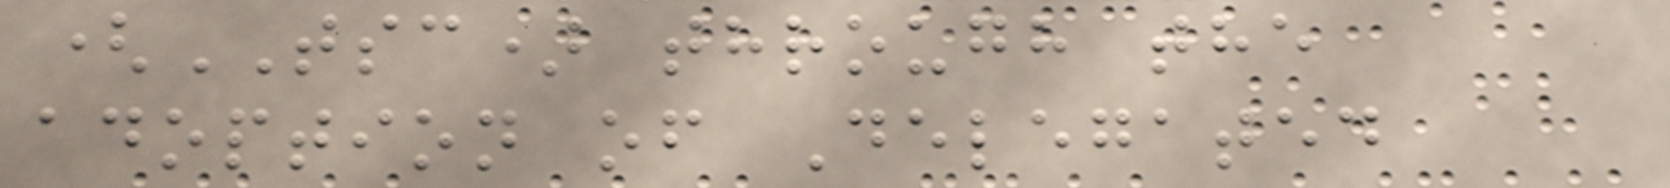(TSC) through the
adoption of Delegated
